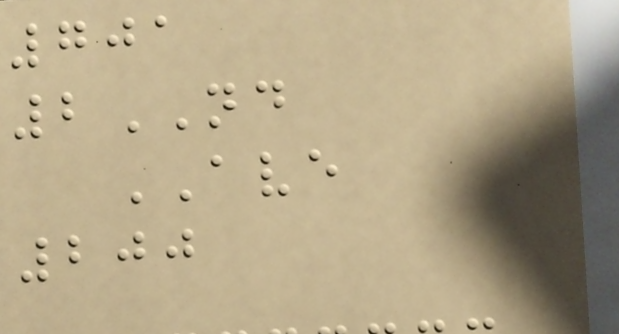701
2ND
AVE
200
